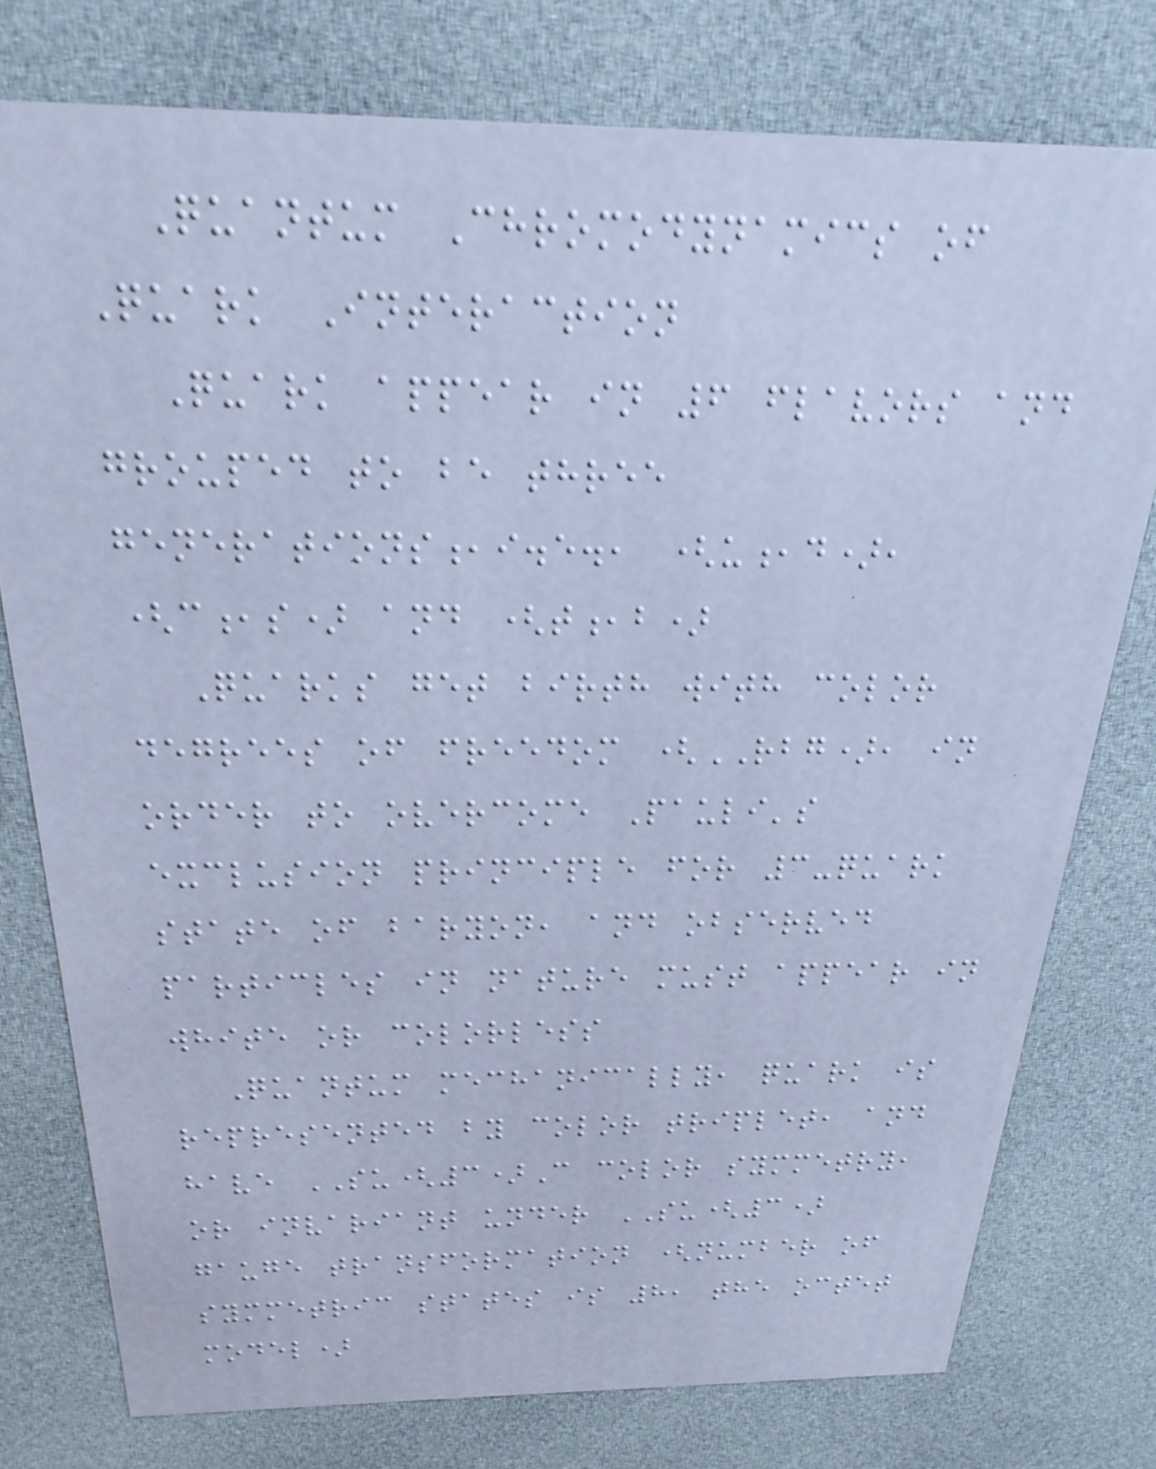Quantum Chromodynamics of
Quark Interaction
Quark appear in 6 flavors and
grouped to be three
generations,i.e., (u,d),
(c,s) and (t,b)
Quarks get birth with color
degrees of freedom (RBG), in
order to overcome Pauli's
exclusion principle for 3-quark
state of baryon, and observed
particles in nature must appear in
white or colorless
Quantum mechanically, quark is
represented by color triplet, and
have SU(3)C color symmetry,
or invariant under SU(3)
gauge transformation (number of
symmetric states is 8, the octet
model)
